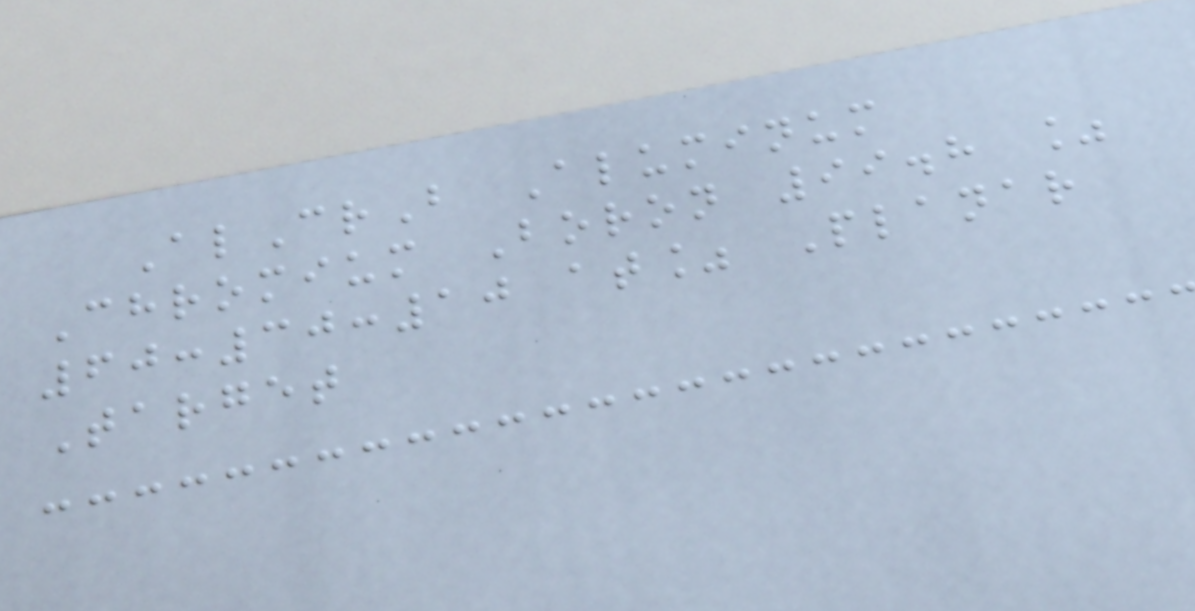AlCrB Aluminum
Chromium Boron 99.8 %
60:30:10 at% Planar
Target
